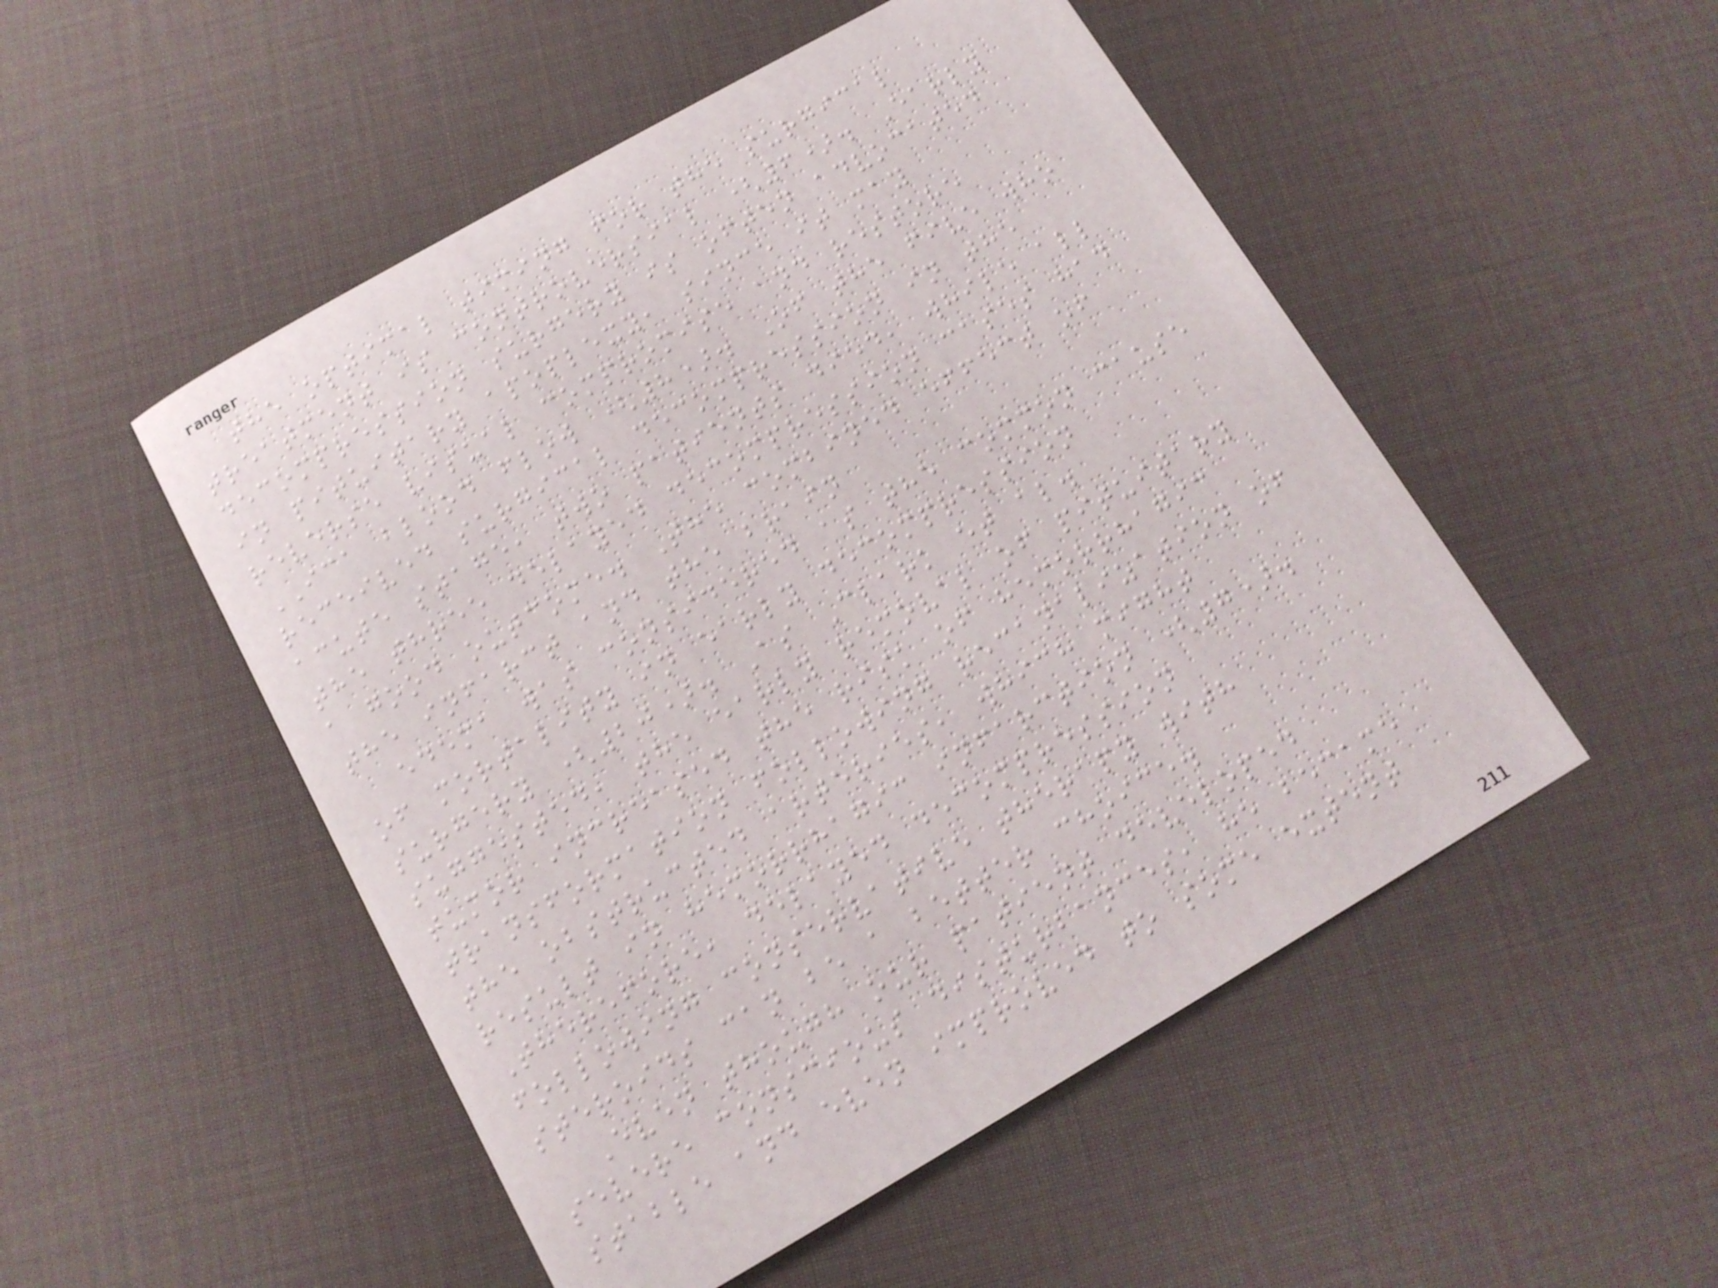the optimal timing for the surgical
treatment is controversial (6). Early
decompression surgery is often advocated
in pituitary apoplexy, since it may
reverse visual compromise and restore
ICA blood flow (8). Of the five who
received surgical decompression in the
acute stage, two patients died, while all
the three delayed decompression cases had
a good outcome. The combined effect of
the infarct and the brain
edema was considered as the common cause
of mortality in early decompression
surgery (20). As Clark et al.
suggested, the early removal of pituitary
tumor increased the risk of hemorrhagic
transformation following recanalization of
the obstructed arteries, which might
result in hemorrhagic infarction (7).
Therefore, delayed decompression
following conservative therapy with
steroids can be a better choice.
Even though our patient developed
severe conscious disturbances, he became
stable and even improved to some extent
